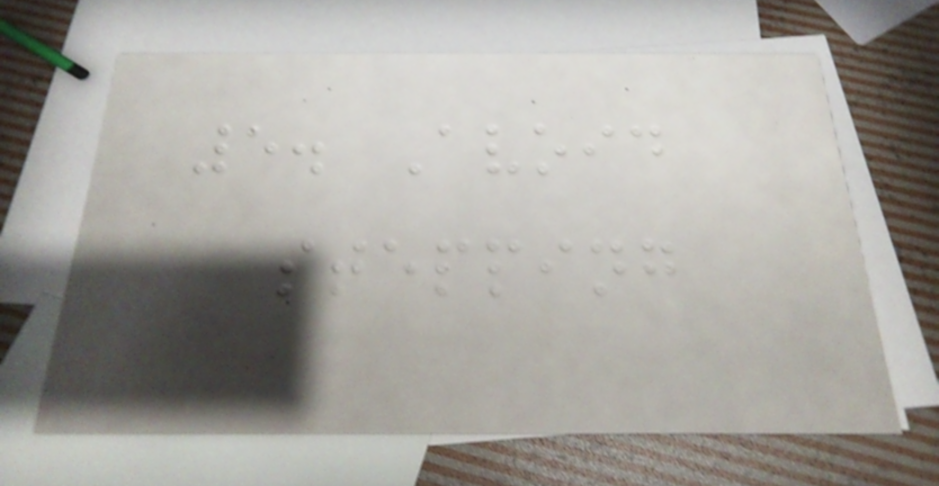5. Avoid
stepping
